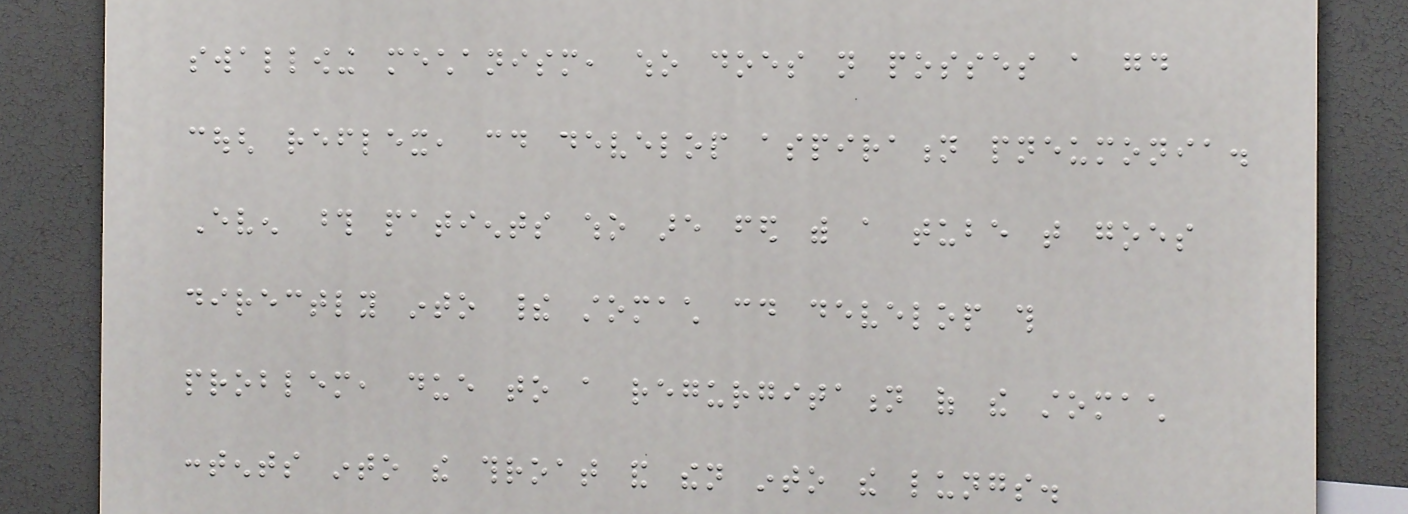swallowing mechanism, who does not posses a good
cough reflex, could develop aspiration pneumonia.
Even those patients who are fed with a tube that goes
directly into their stomach could develop this
problem, due to a regurgitation of the stomach
contents into the throat and then into the lungs.
